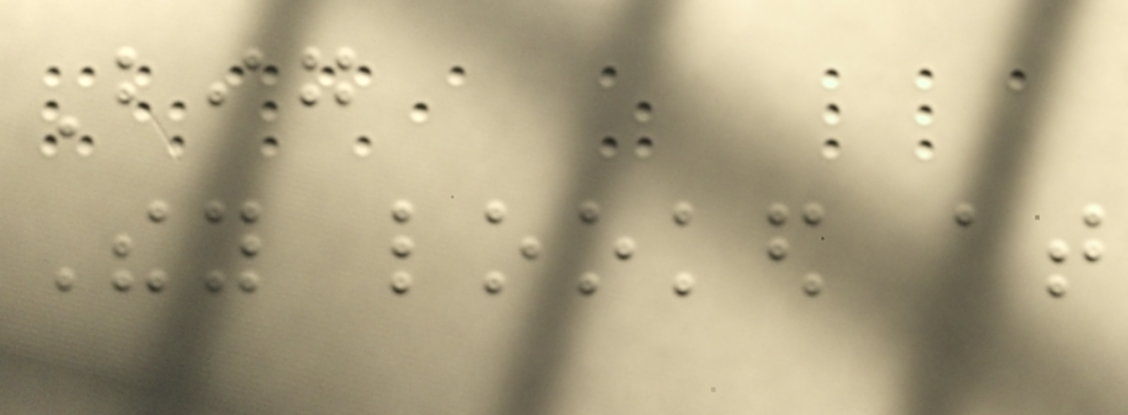Big
They looked at
